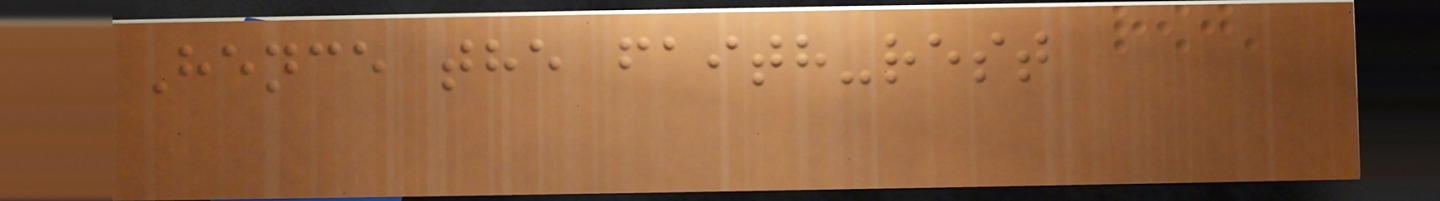Hence the faith-rest
